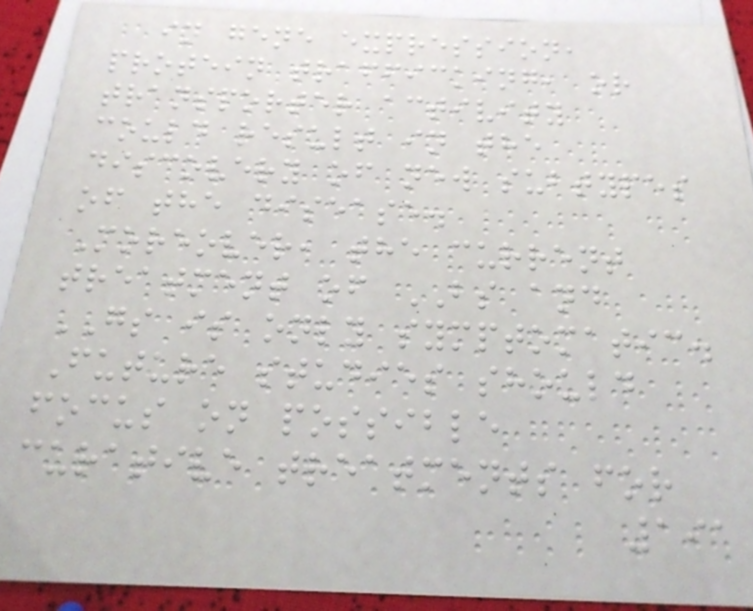in gene expression,
protein trafficking, or
transporter activity
could result in the
discovery of new subtypes
of the disease.
Moreover, the current
treatment of BS and
GS is only symptomatic.
Future studies should
focus on possible
curative treatments for
191
